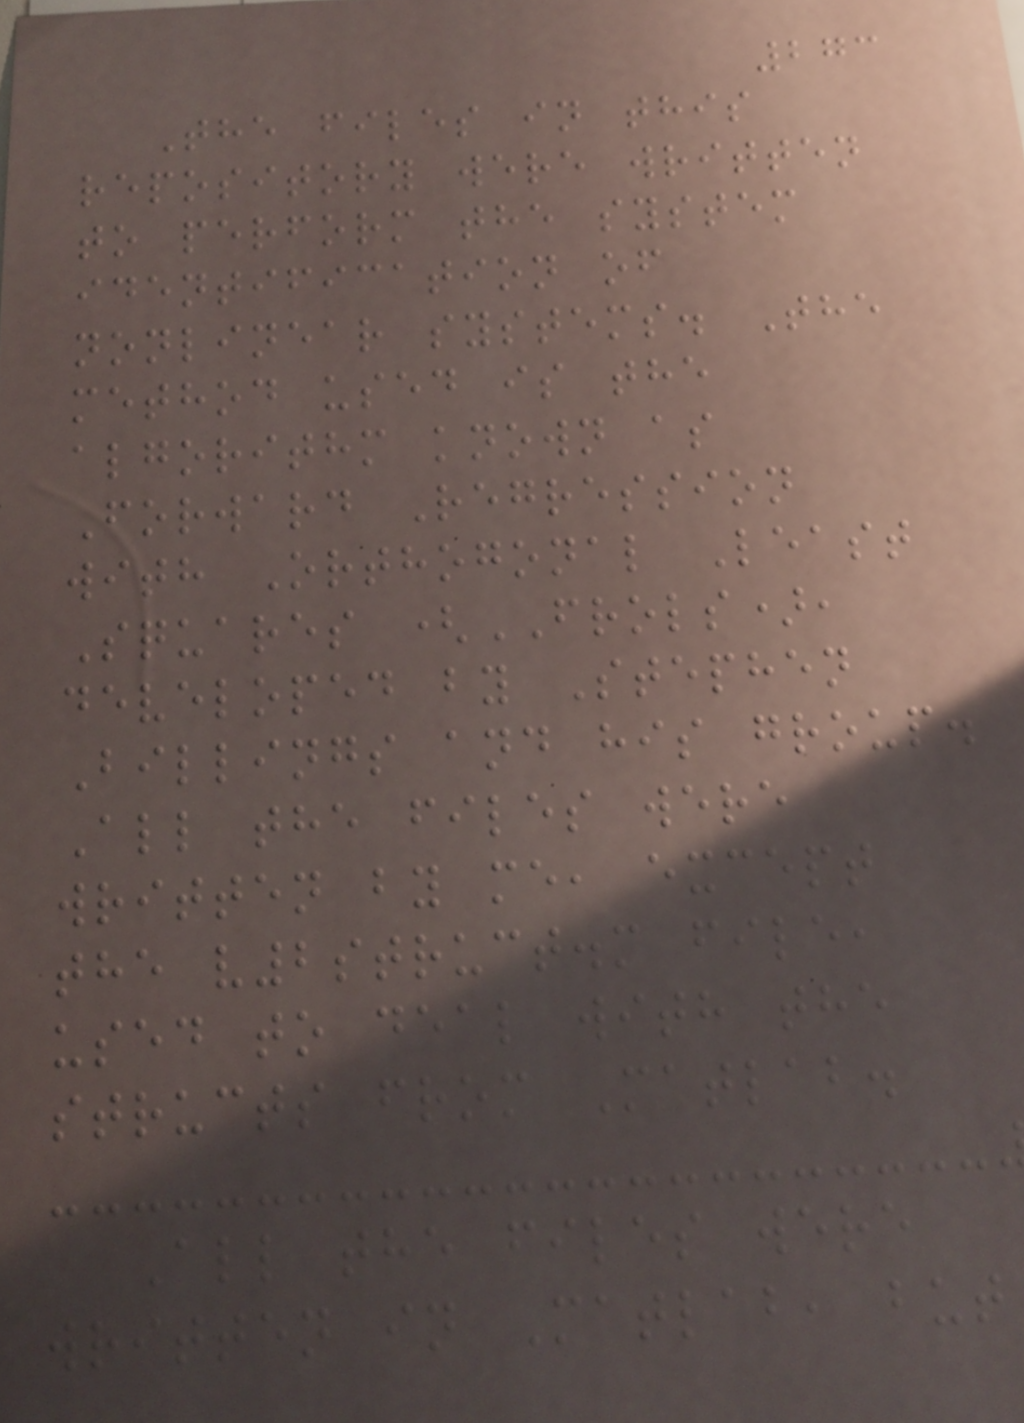273
The files in this
repository were written
to perform the system
identification of
nonlinear systems. The
method used is the
algorithm known as
Forward Regression
with Orthogonal Least
Squares (FROLS),
developed by Stephen
Billings and his group.
All the files were
written by me, except
the v2struct.m file,
used to deal with the
structs from Matlab.
All the files were
written in Matlab, but
